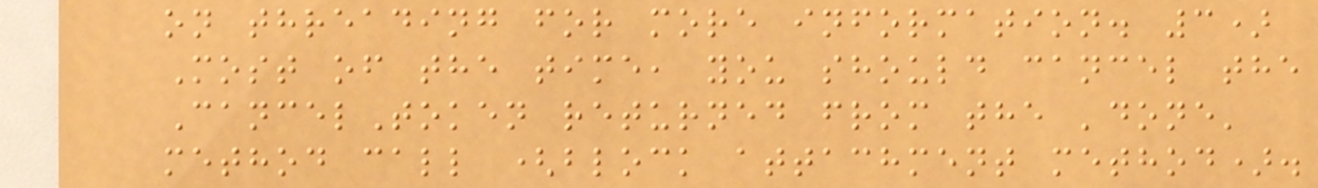on threading for more information. 3)
Most of the time, you should cancel the
CancelToken returned from the 'done'
method call (block attachment method).
